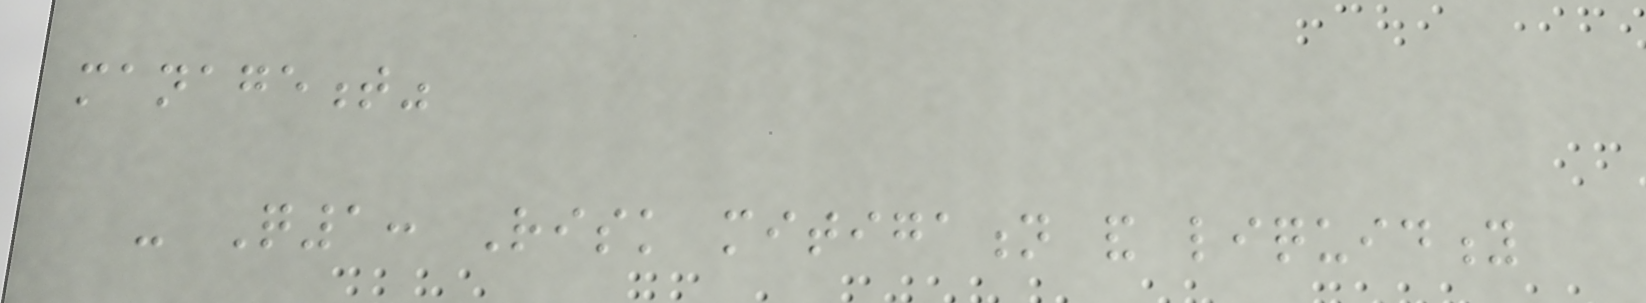management"
- Q1: Risk mitigation and liquidity
